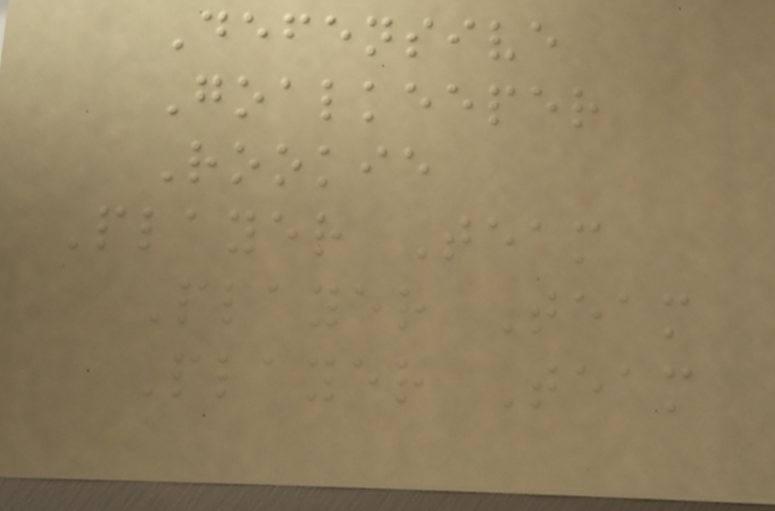Defensive
Goalkeeper
Rookie
Player Team
Player Team
Player Team
